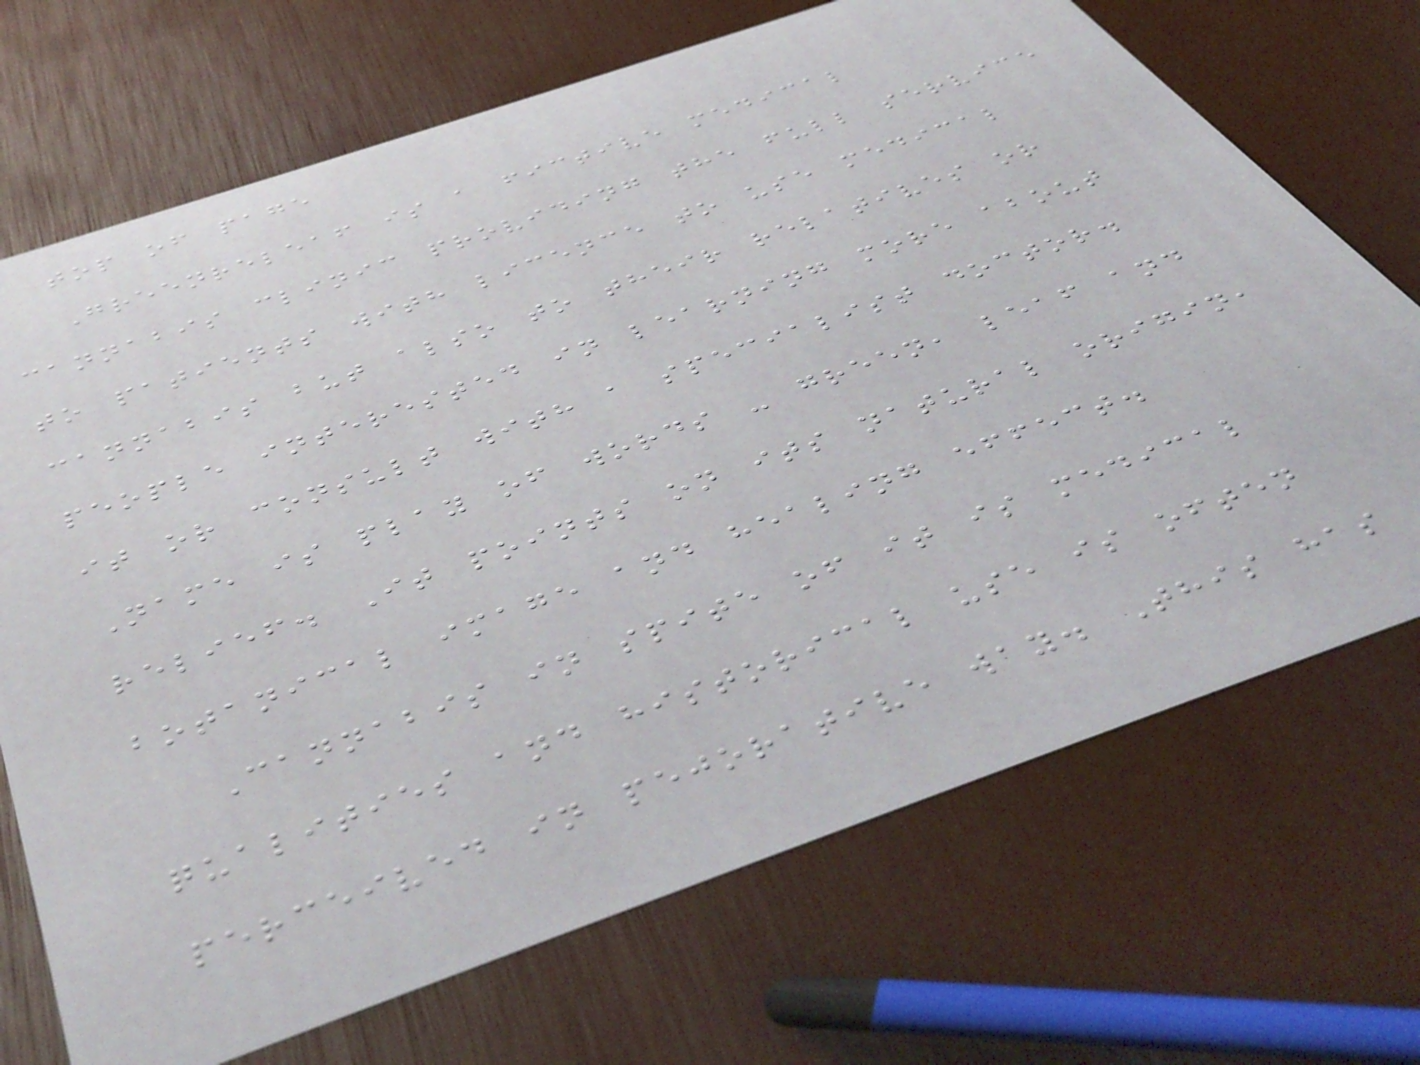top of page
Greenreleaf is a fictive medical
cannabis clinic providing the full service
to patients with licence to use medical
cannabis but also to their relatives or
people interested in learning more about
it or consult with a specialist doctor.
Name is play of words - green, leaf and
relief. It points on its natural origin,
botanical image and healing effect.
Cannabis in spite of it is medical
qualities and historical use is often
perceived in pejorative way. This has
